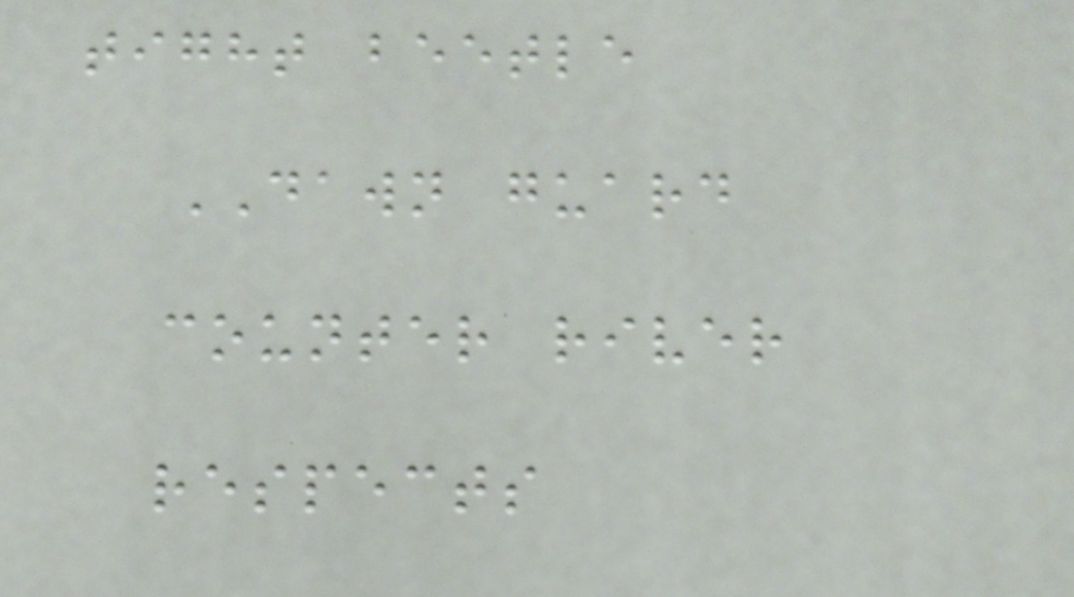tight beetle
DAWN guard
counter river
respects
